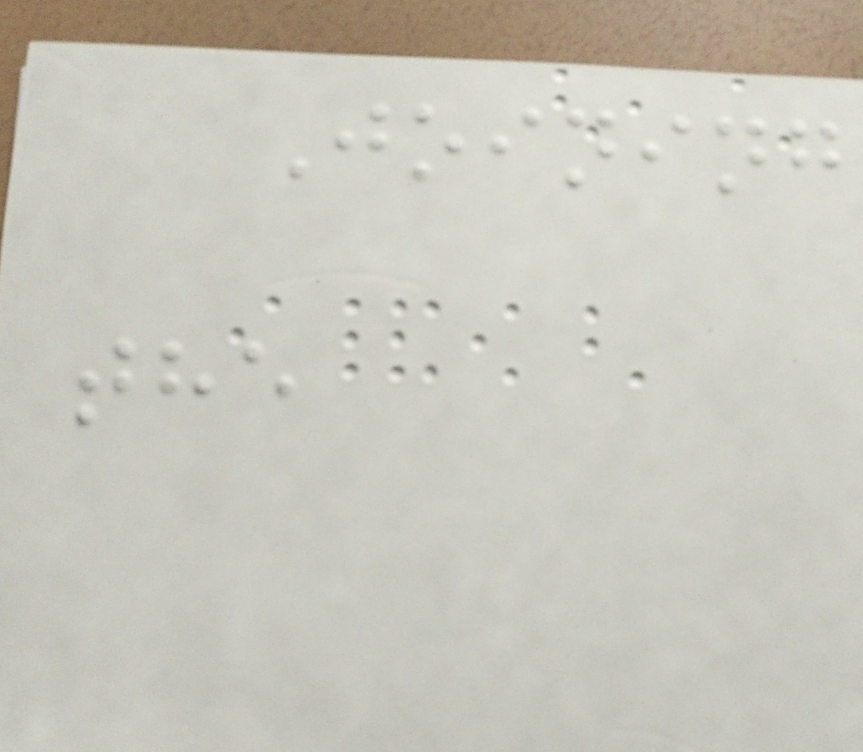Joining
the
